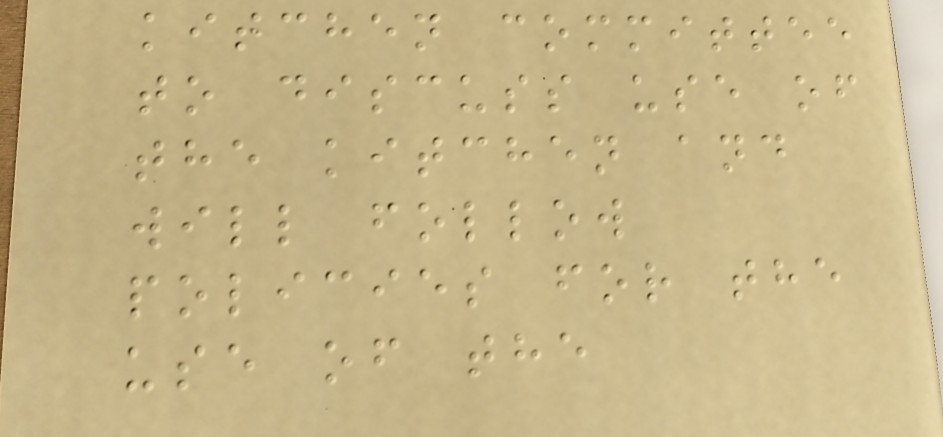kitchen committee
to discuss use of
the kitchen and
will follow
policies for the
use of the
